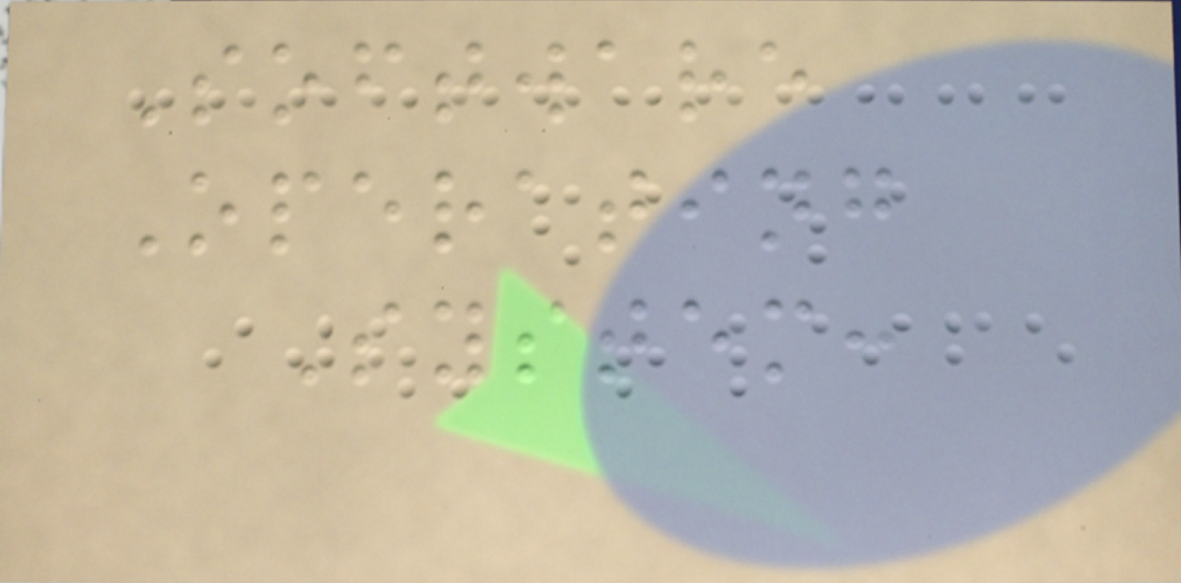Software
Operating
System:
